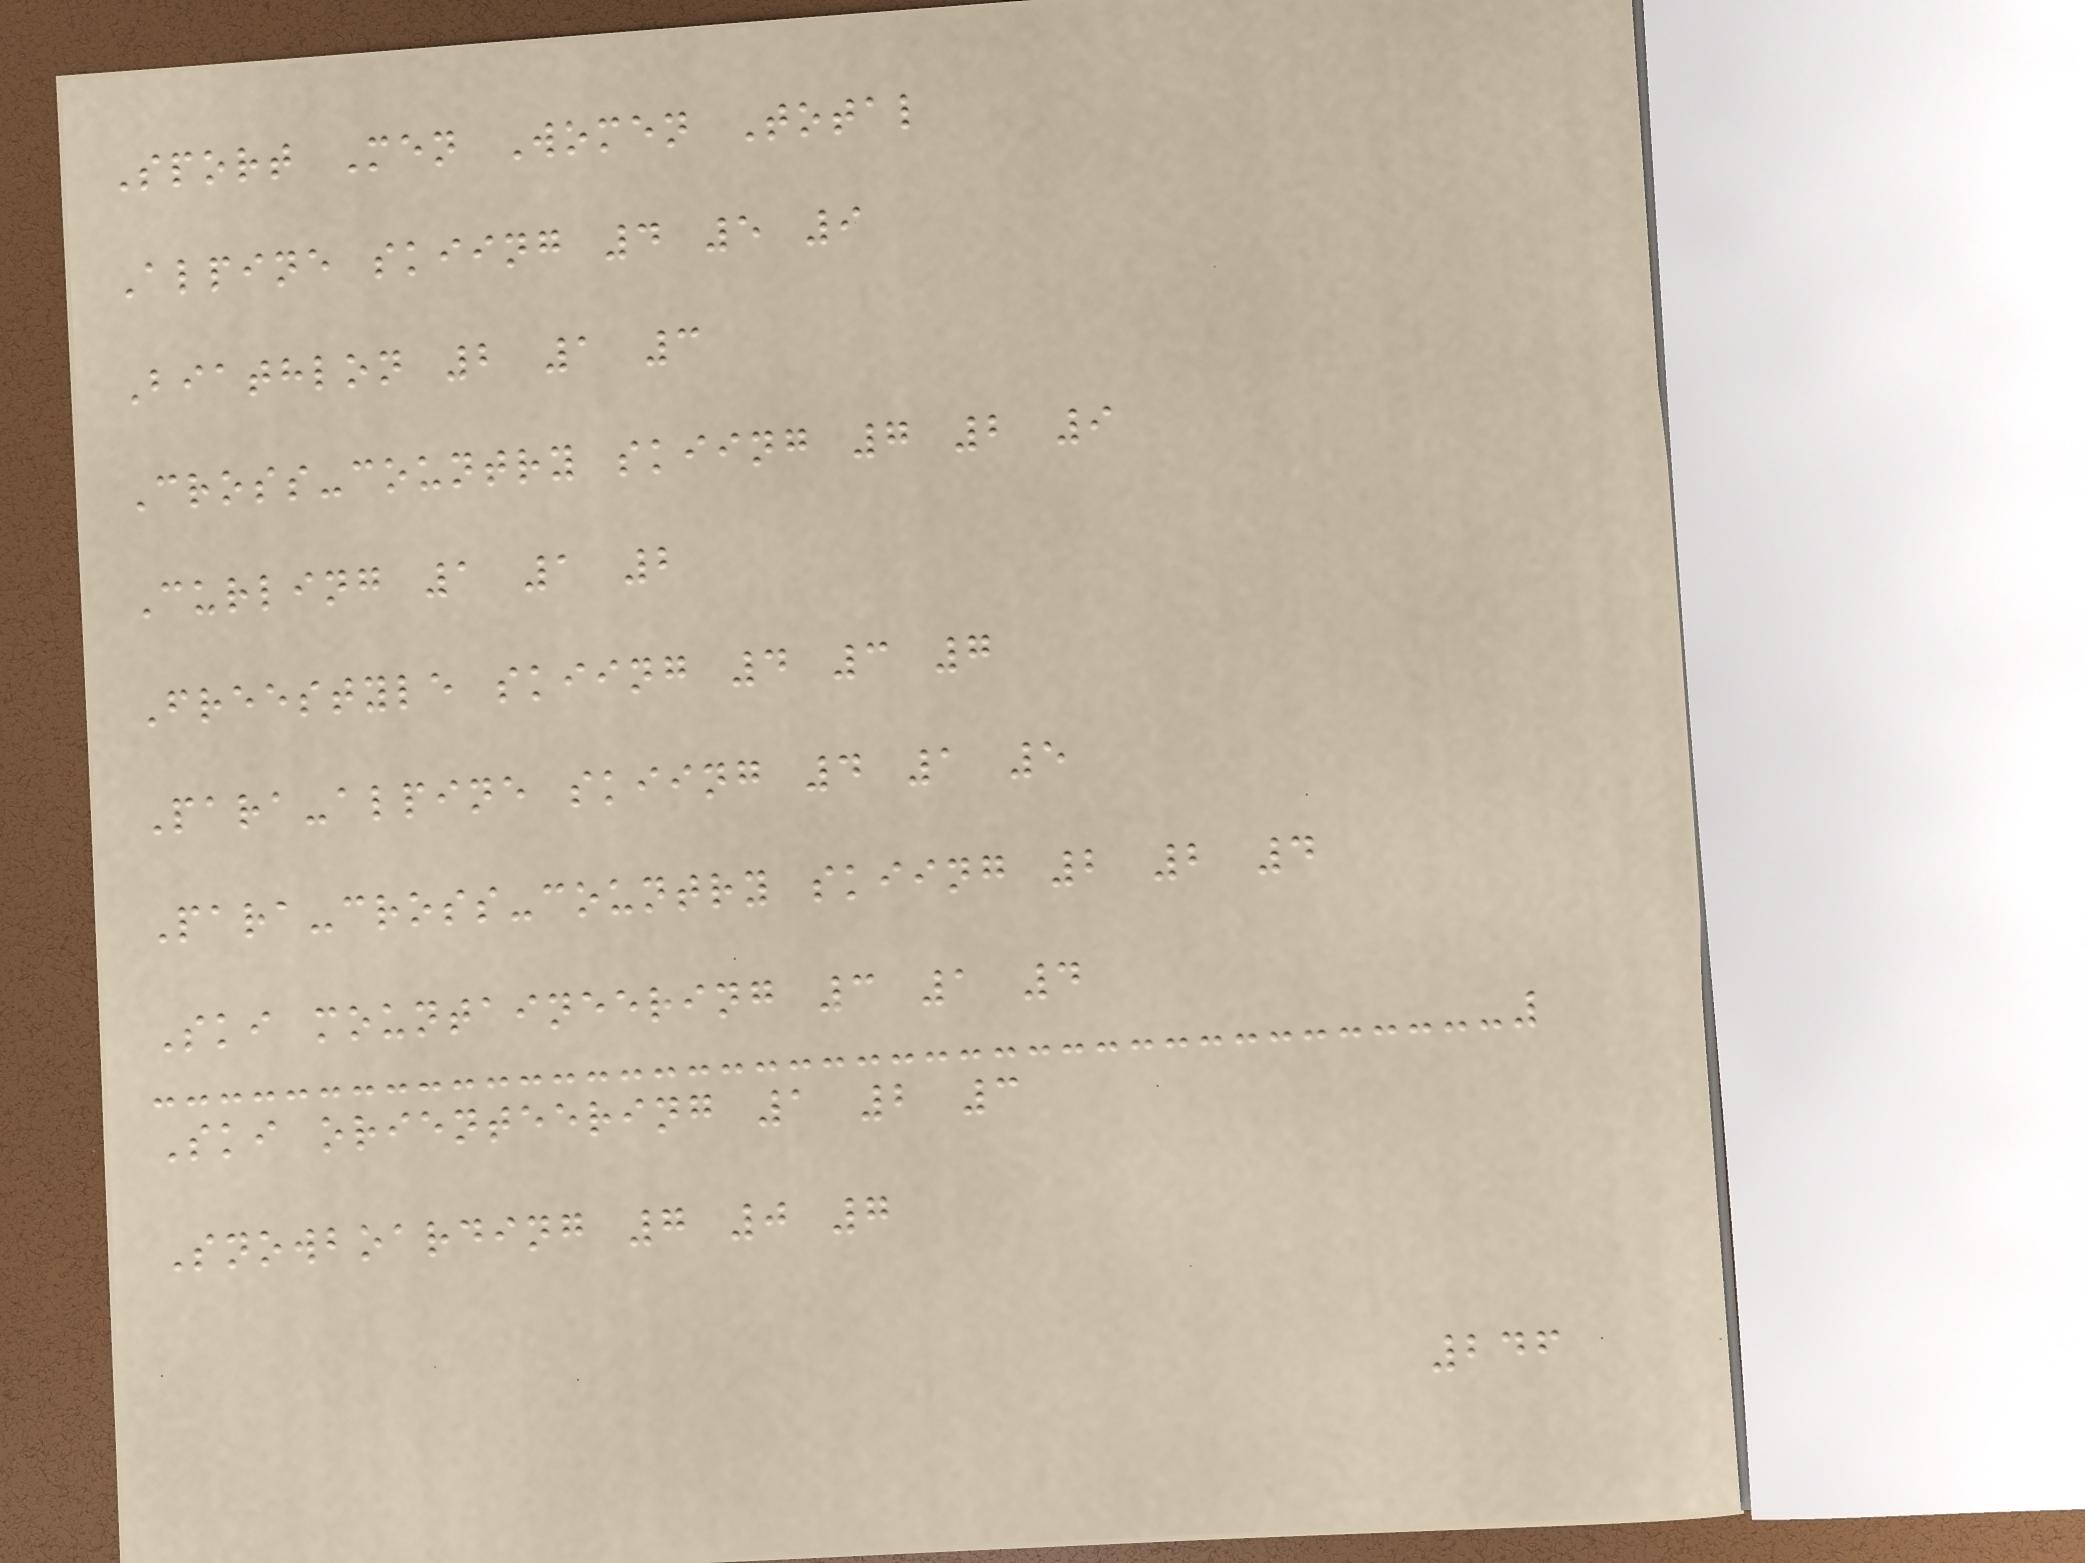Sport Men Women Total
Alpine skiing 4 5 9
Biathlon 2 1 3
Cross-country skiing 7 2 9
Curling 1 1 2
Freestyle skiing 4 3 7
Para-alpine skiing 4 1 5
Para-cross-country skiing 2 2 4
Ski mountaineering 3 1 4
Ski orienteering 1 2 3
Snowboarding 7 0 7
246
